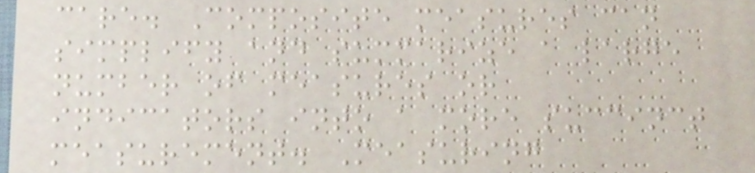care. Composite measures can
simplify and summarize a large
number of measures or
indicators into a more succinct
measurement. Measuring
